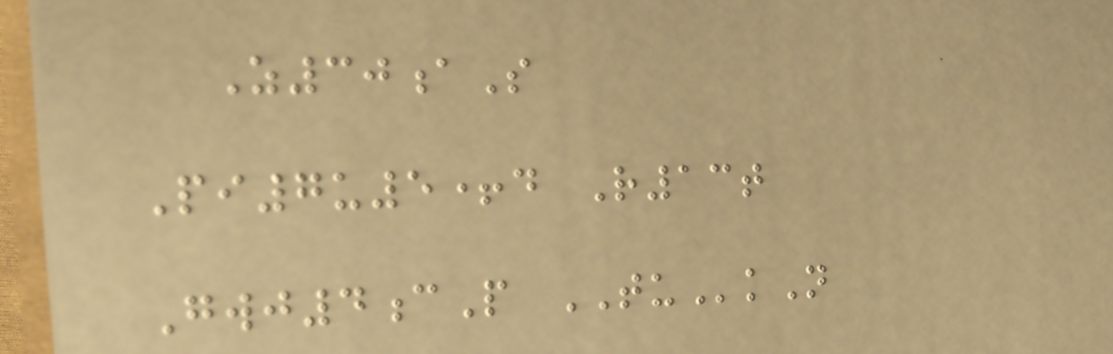Z30aS
Pi7u5+d R13t
Gwj4cP TUkN
